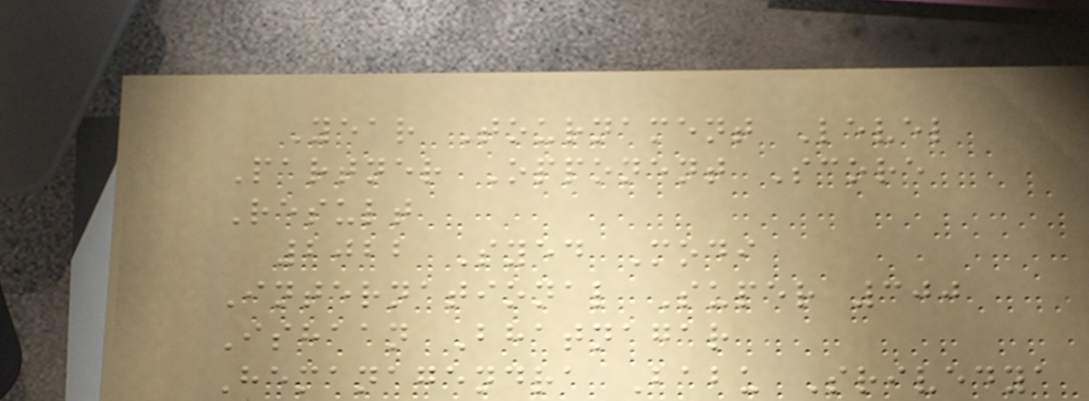Year Tournament Level
Partner Opponent Score
Result
2022 Syed Modi
International Super 300
Ishaan Bhatnagar
Hemanagendra Babu Srivedya
